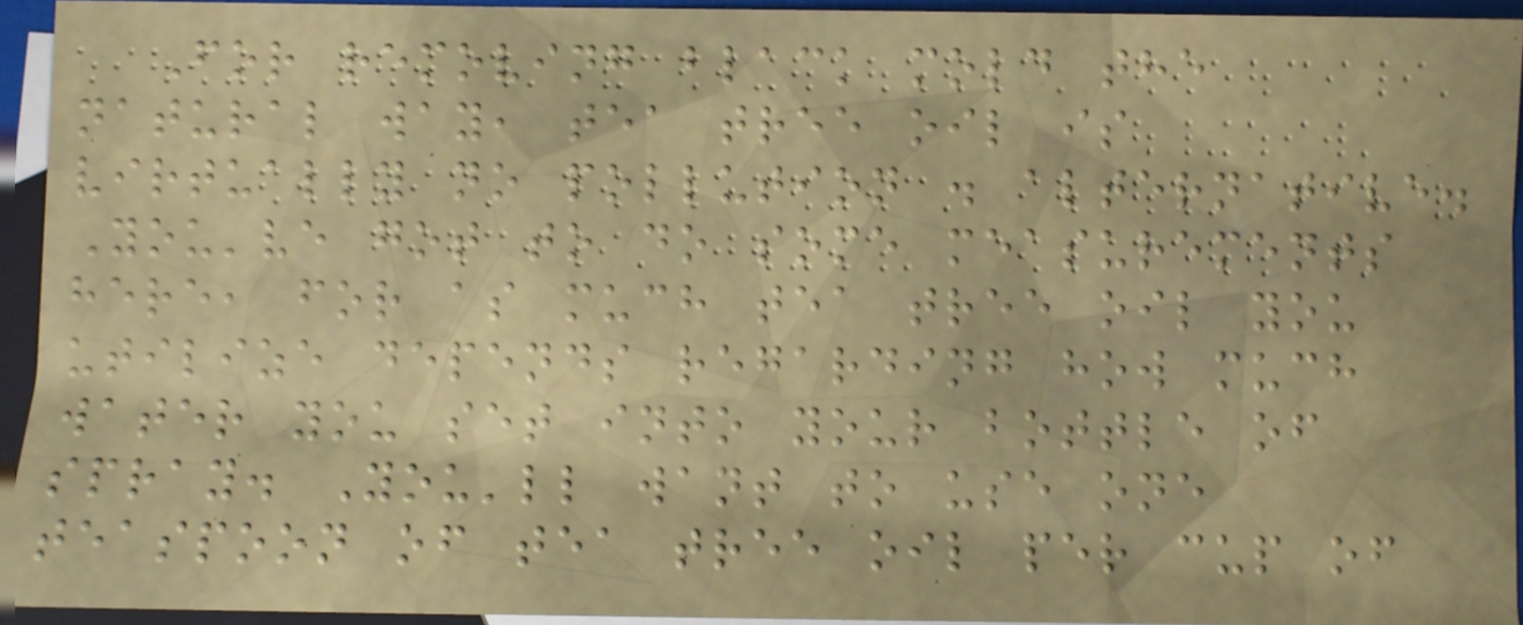For removing black mold the
natural way, tea tree oil is
virtually no pollution . alternative.
You've got to do some measurements
here, for as much tea tree oil you
utilize depends regarding how much
water you set into your bottle of
spray. You'll want to use one
teaspoon of tea tree oil per cup of
